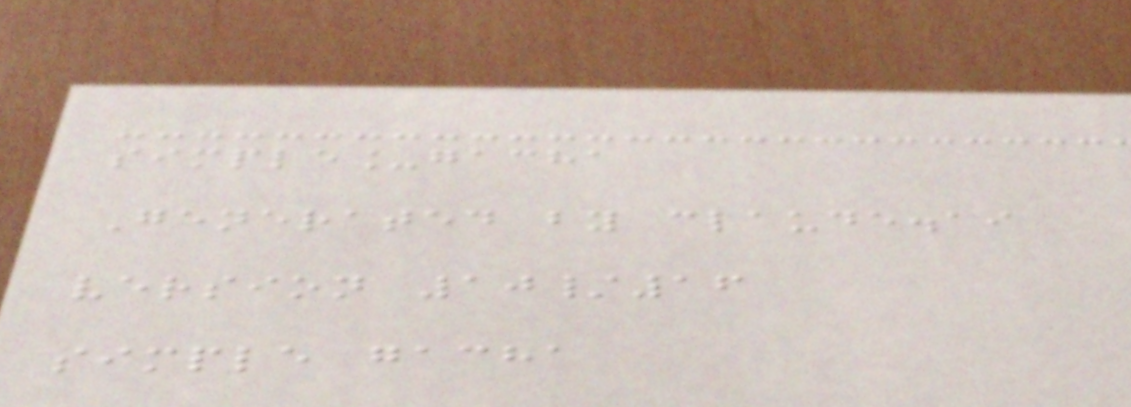simple_gacha
Generated by claude.ai
version 10/16
simple gacha
